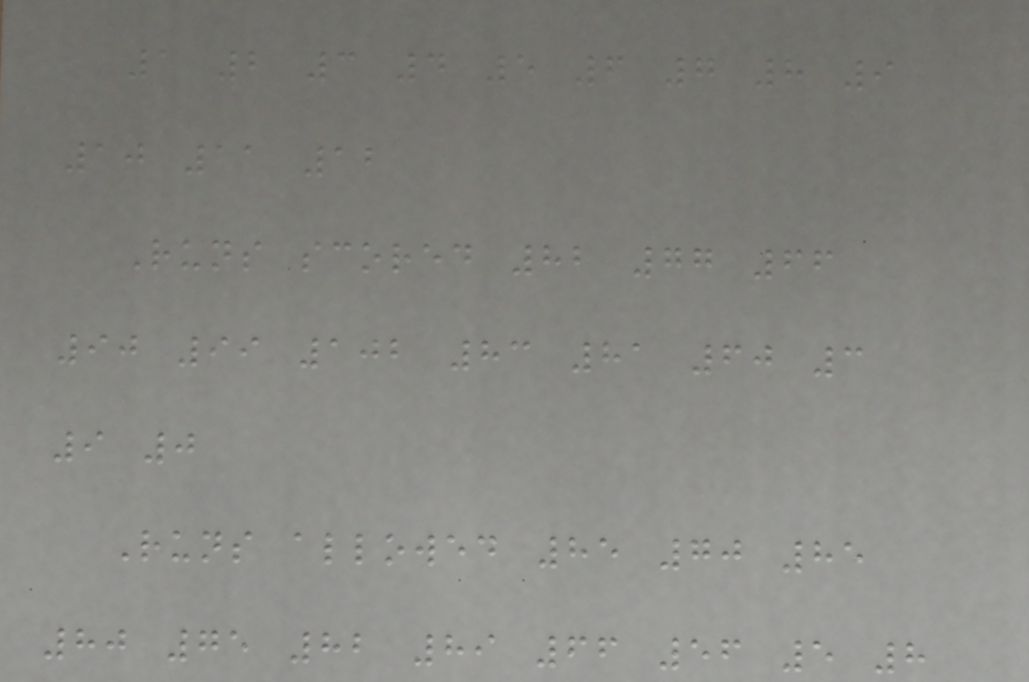1 2 3 4 5 6 7 8 9
10 11 12
Runs scored 82 77 66
90 99 102 83 81 60 3
9 0
Runs allowed 85 70 85
80 75 82 89 66 56 5 8
